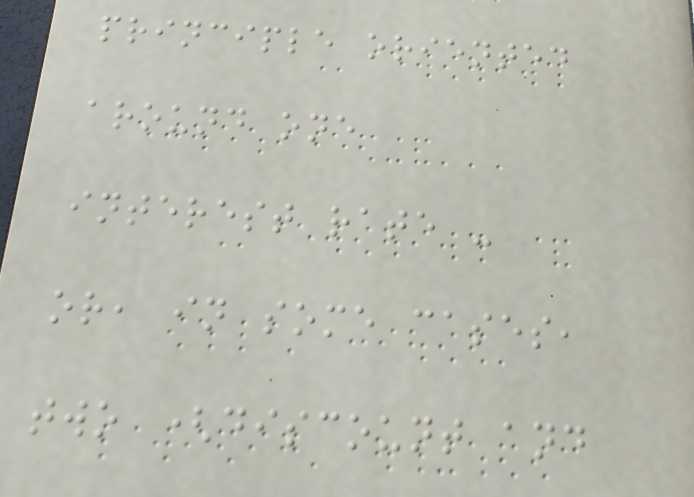principle oriented
around one
interest rate -
or, in some cases,
two (discount and
